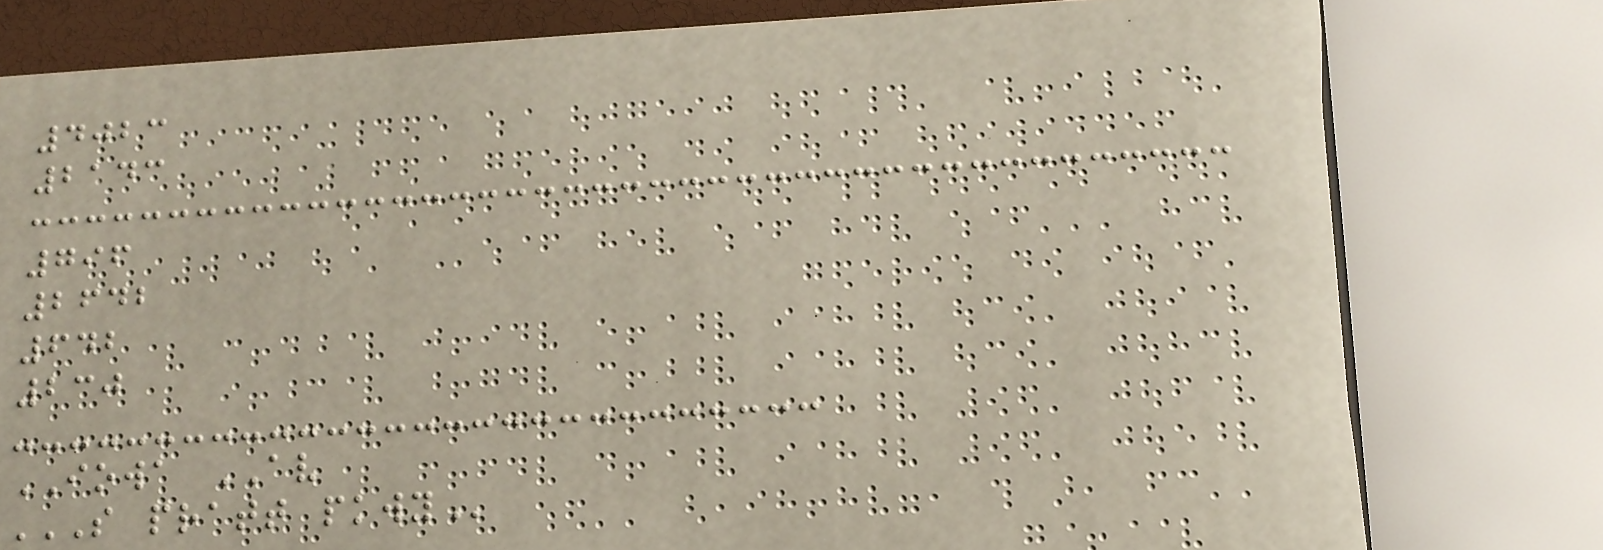4023
2143
796
2642
642
230
IOWA AV
S PRATT PKWY
